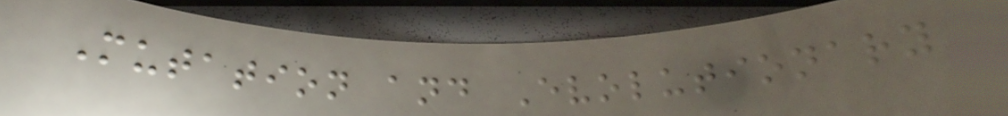Mutation and Evolutionary
